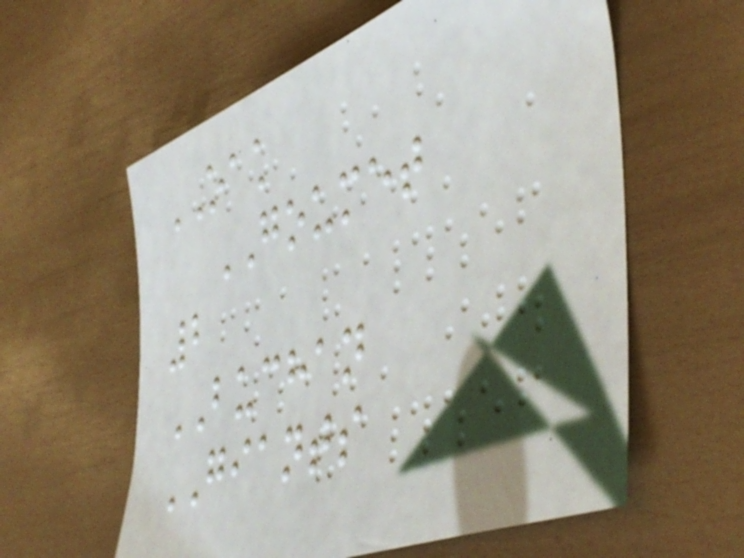OAK
GOUMET
2
BUCHAN
GIANTS
